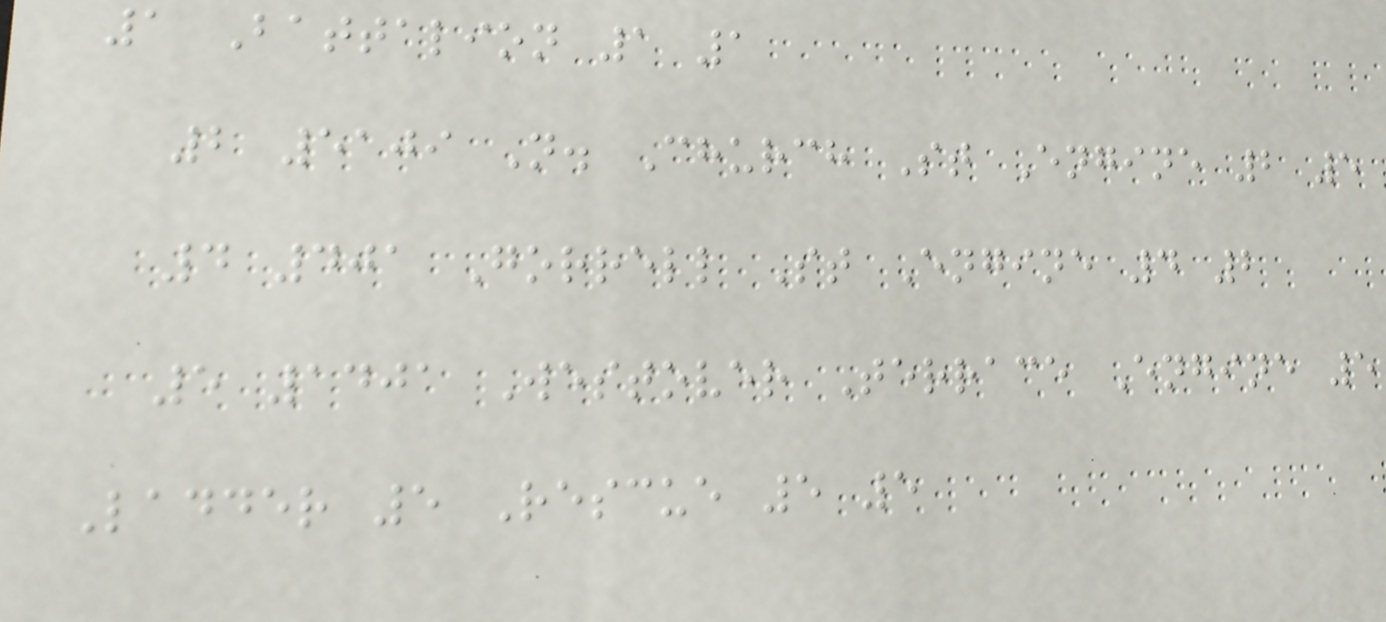1 Battalion 1 1
2 5109 N. Church St Engine 2 5
4 401 Gorrell St Engine 4 2
5 1401 Westover Terrace Engine 5
Ladder 5 Rescue 5 5
